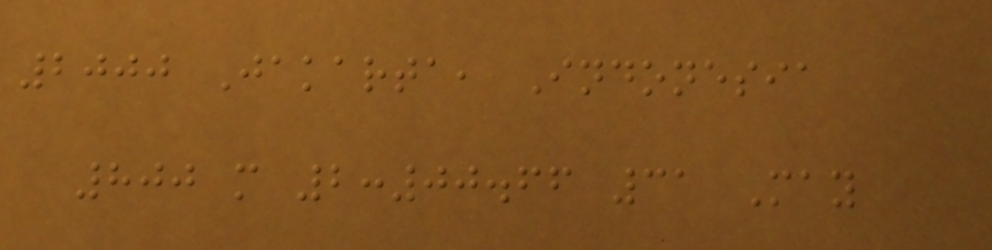2000 Jakarta, Indonesia
800 m 2:00.66 31 May
